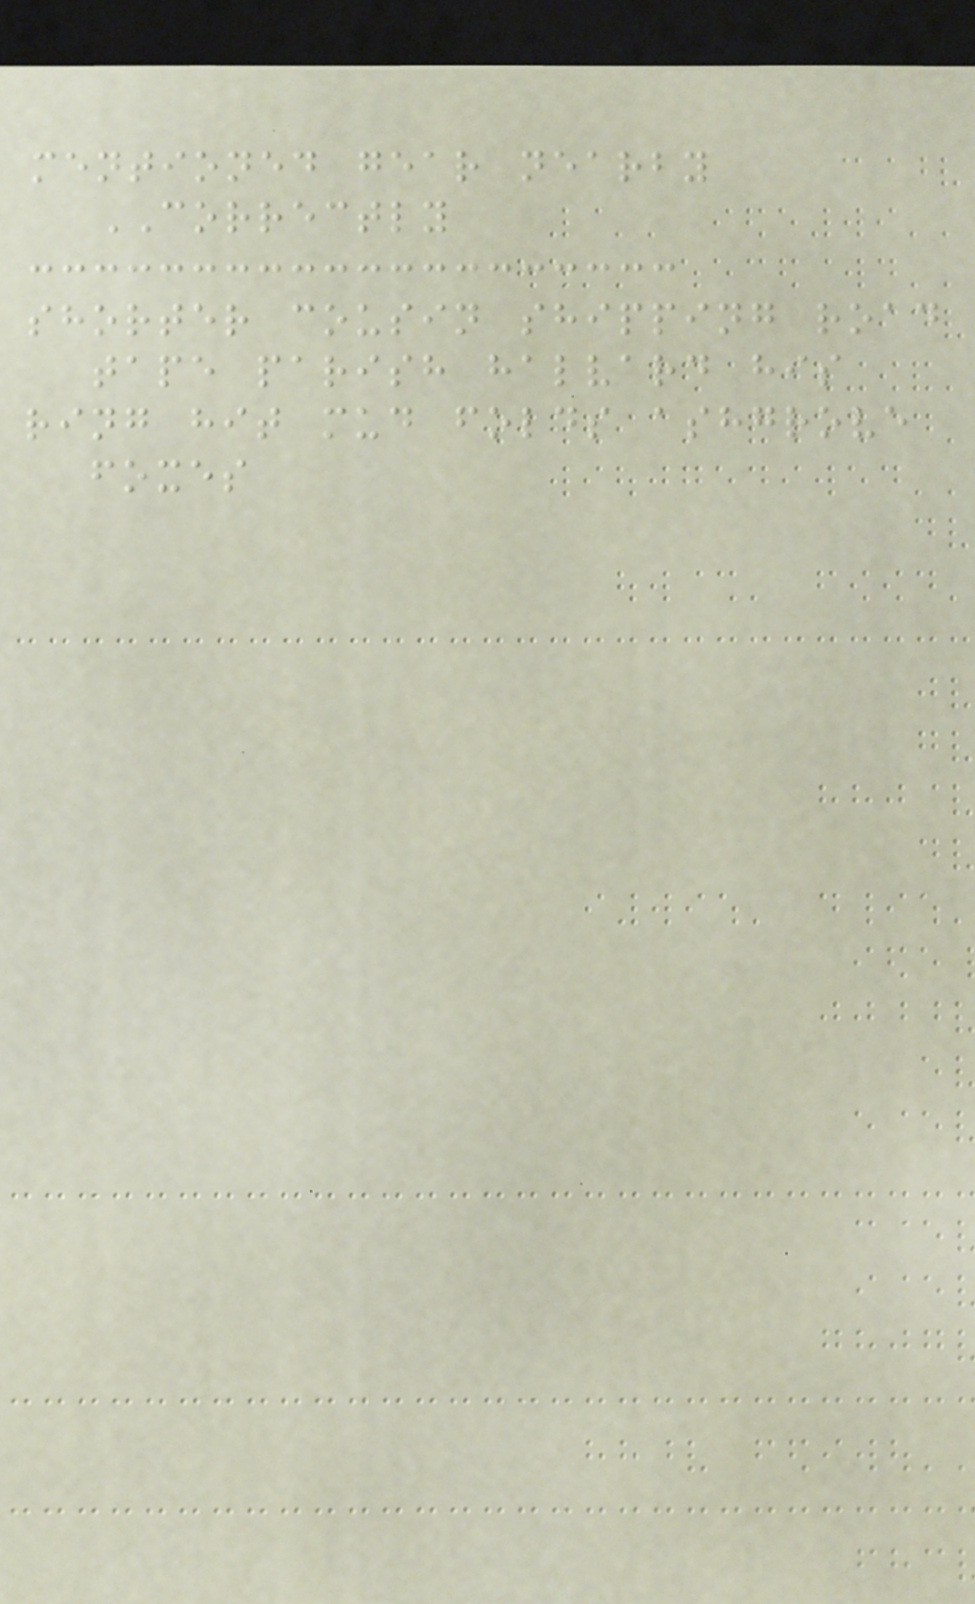mentioned gear nearby
CORRECTLY
shorter cousin shipping road
tape parish halvard his
ring hit mud folds ashgrove
foxes
